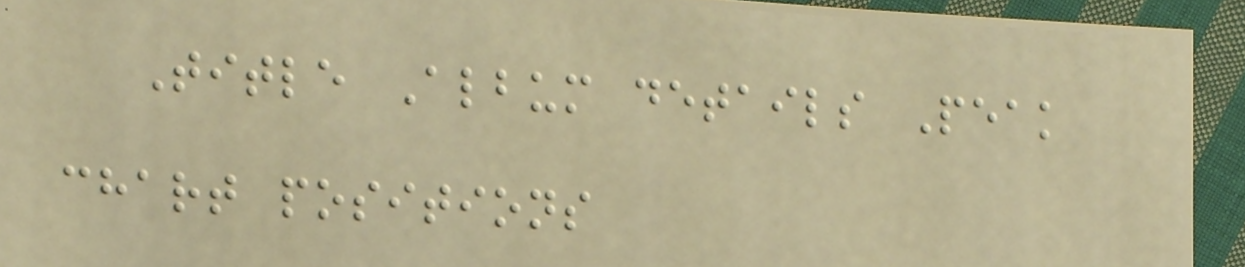Title Album details Peak
chart positions
